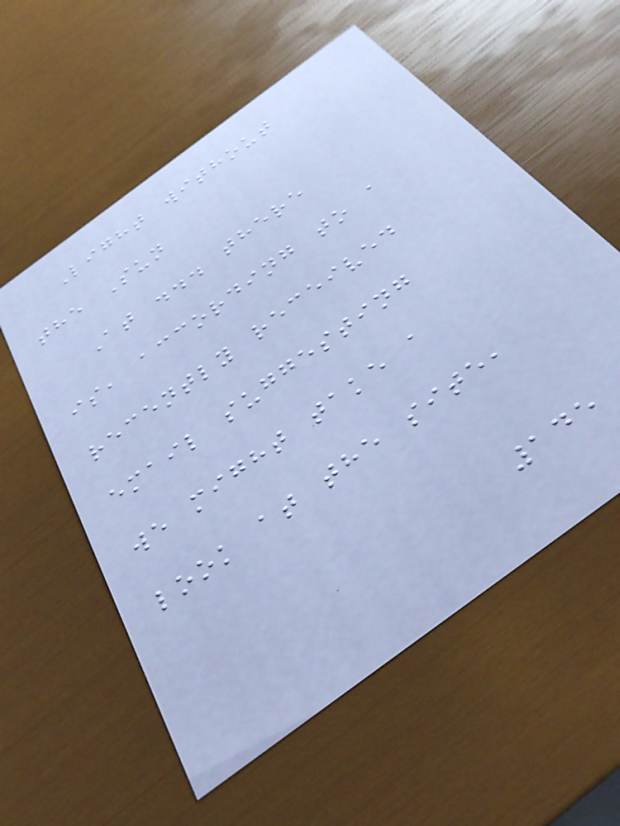Light without
the Sun
At ... there
is, according to a
recently received
email suggesting
we might take a
look at the site,
145
